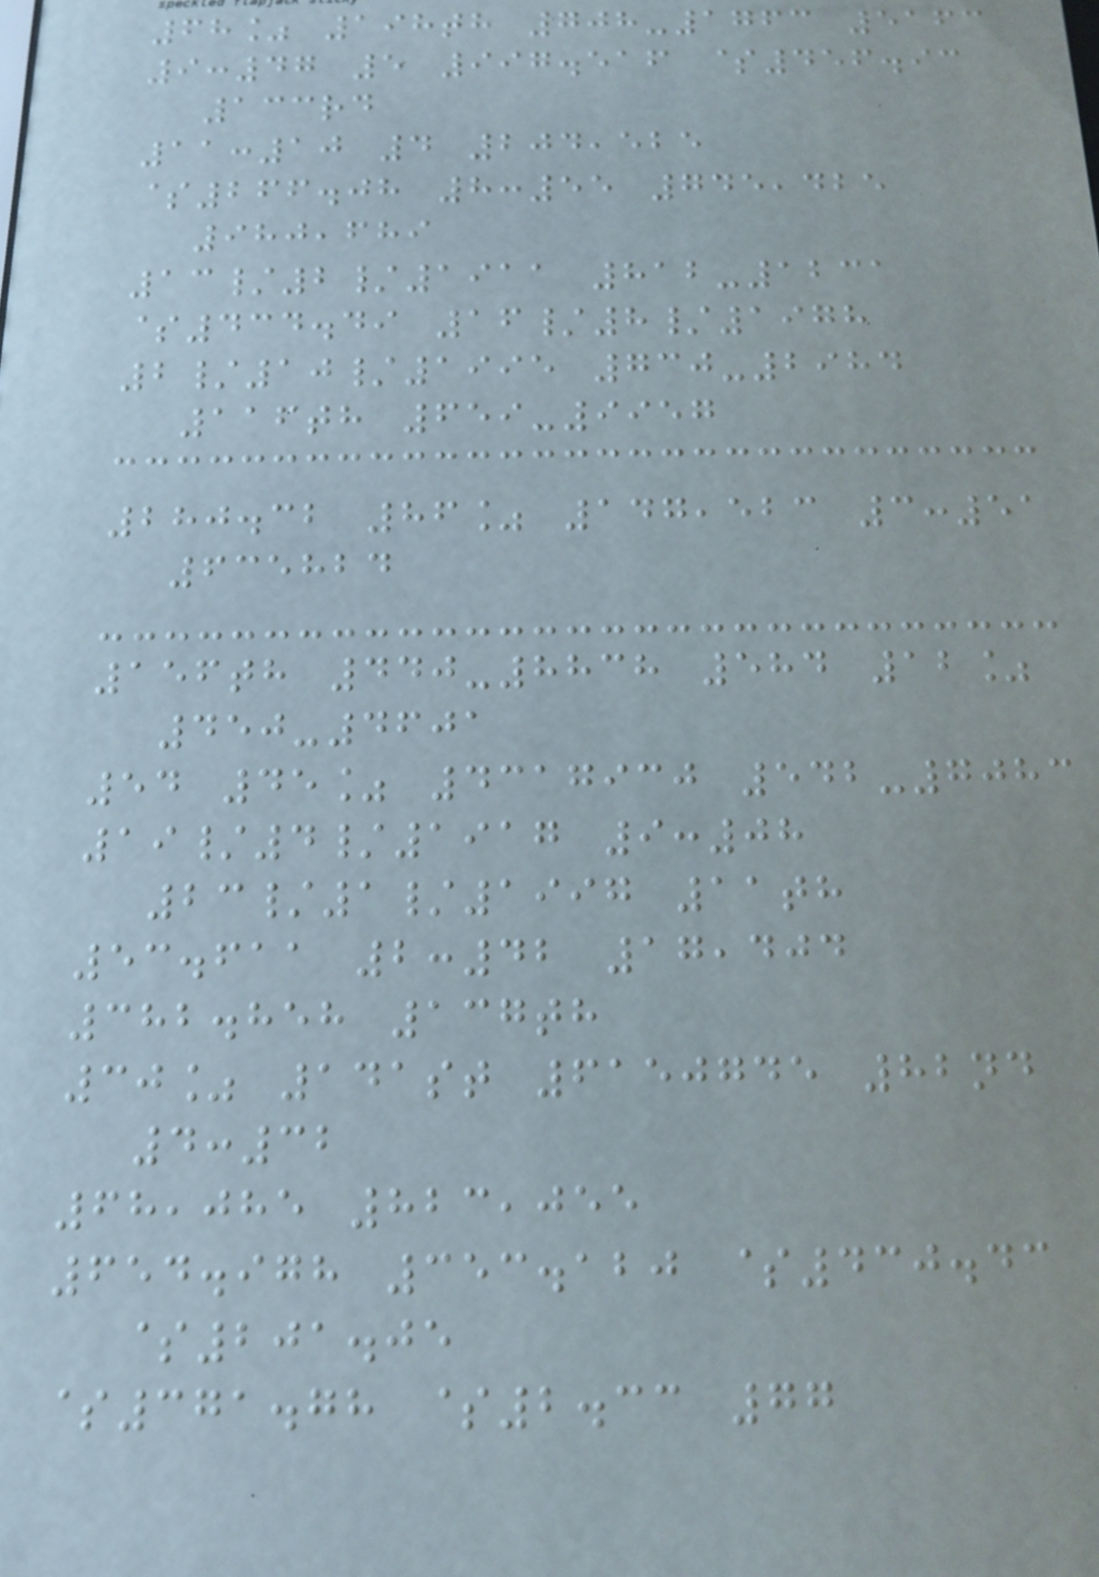68% 198th 708-1763 5163
9:47 5 997.516 $456.93
133rd
11:10 4 204,525
$266.08 8:55 745,425
980,689
13/2/1911 812-1231
$434.49 16/8/1978
2/10/1995 730-2984
116th 659-9957
280.32 86% 147,523 3:51
635824
156th 440-8838 584 12%
450-4601
54 45% 4317930 542-7083
19/4/1917 9:08
23/1/1997 11th
53.611 2:42 17,404
382.858 137th
30% 141st 6150745 82nd
4:32
68,085 823,055
654.978 353.120 $430.43
$201.05
$371.78 $2.33 77
